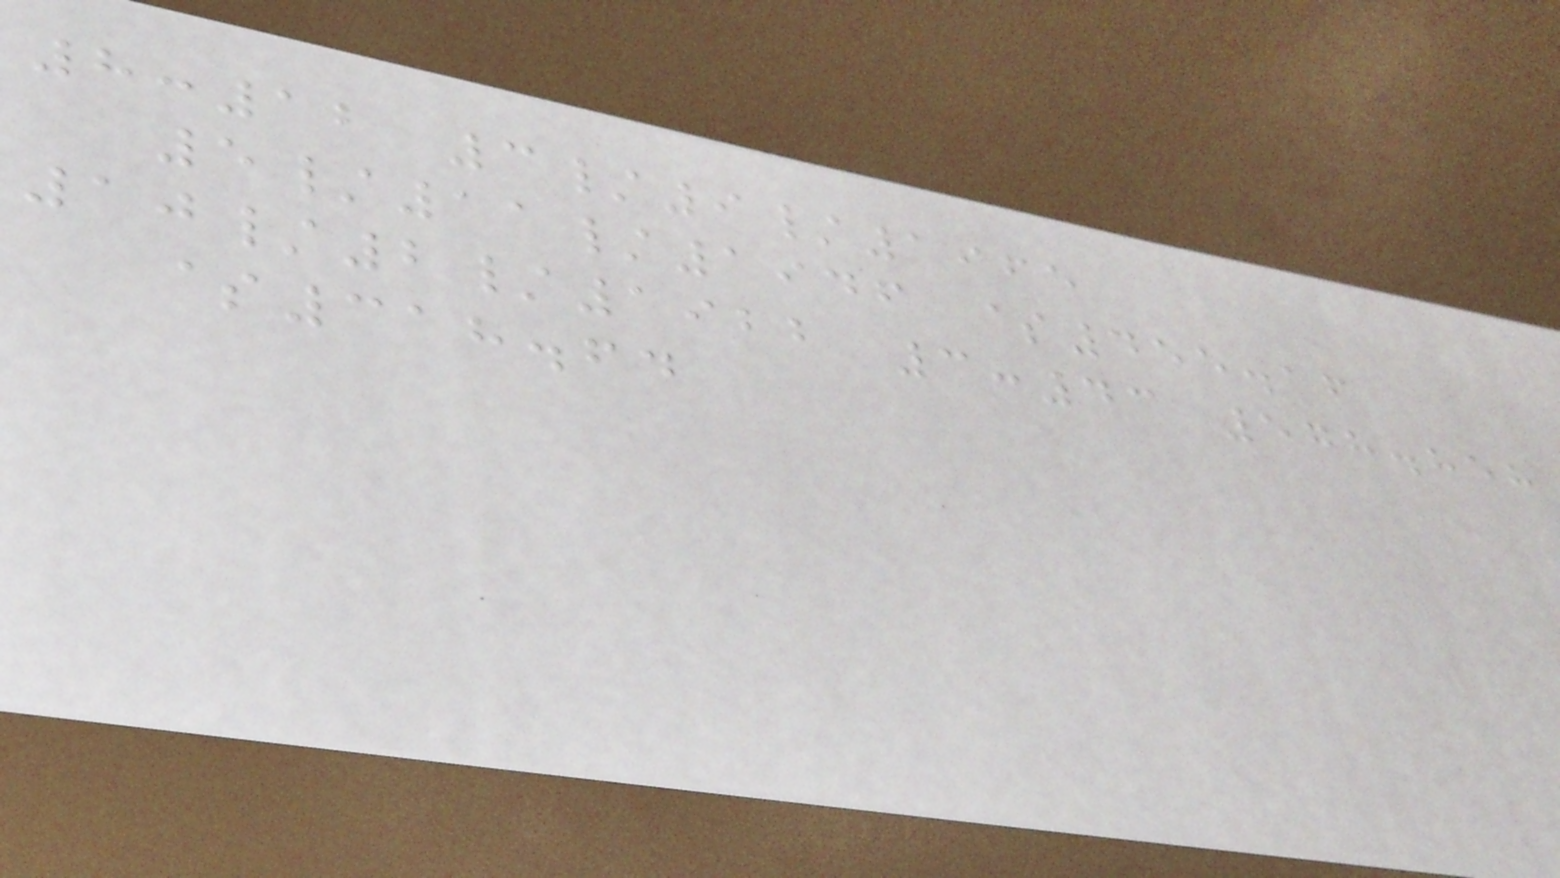8:12 3/9/1965
5/11/1946 $455.16
10/2/1922 3:43 578.858
$318.64
